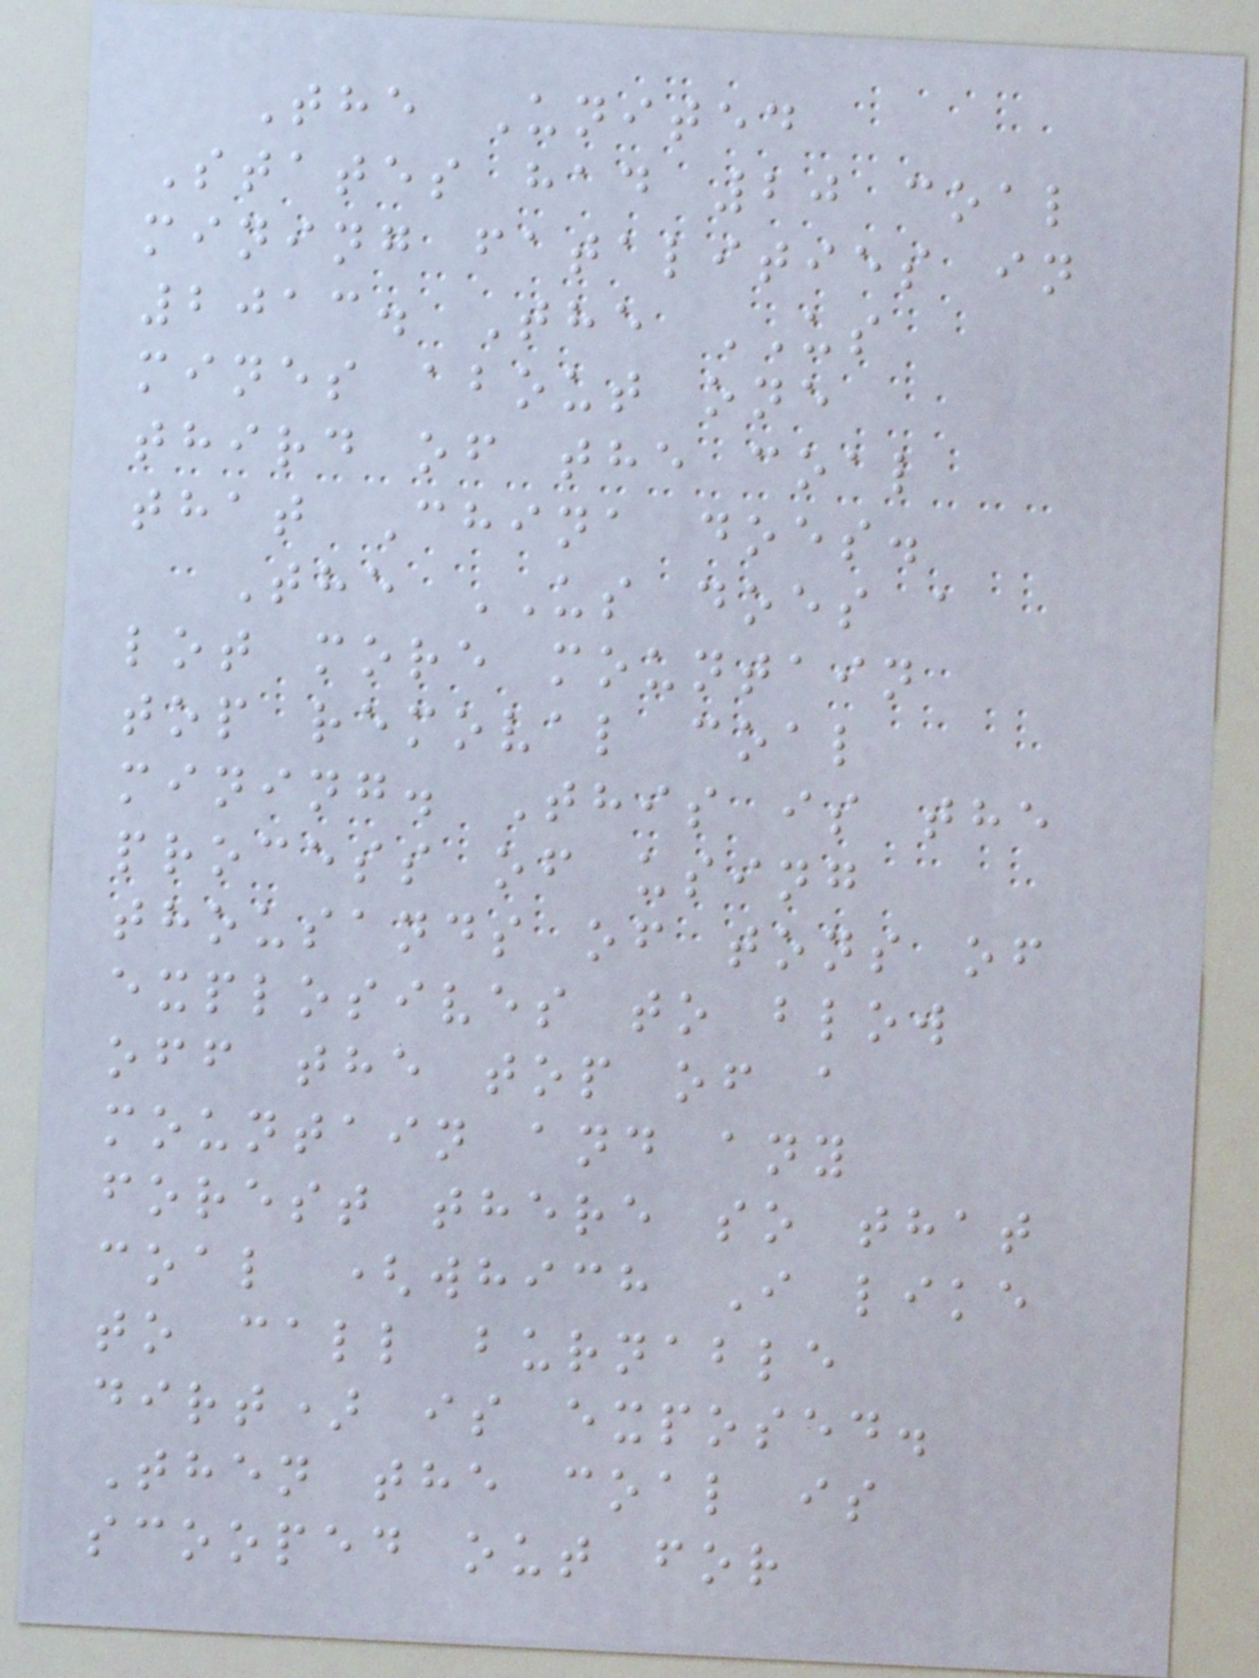The United
States had 20 coal
mining fatalities in
2013. The US
mines about one
third of the coal
that China does.
The US does a
lot more mountain
top removal coal
mining. This is the
process of using
thousands of tons of
explosives to blow
off the top of a
mountain and any
forest there so that
coal (which I like
to call burnable
dirt) is exposed.
Then the coal is
scooped out for
